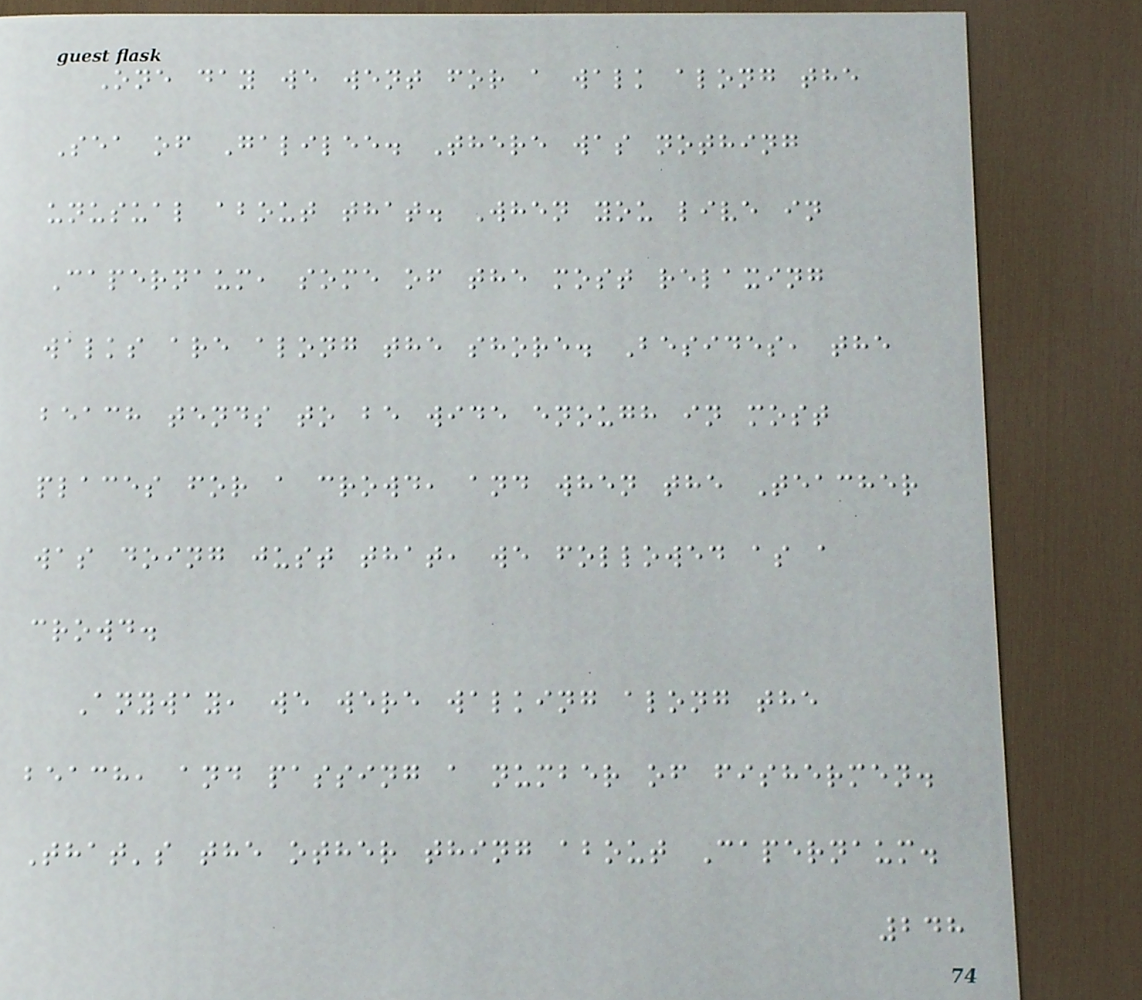One day we went for a walk along the
Sea of Galilee. There was nothing
unusual about that. When you live in
Capernaum, some of the most relaxing
walks are along the shore. Besides, the
beach tends to be wide enough in most
places for a crowd, and when the Teacher
was doing just that, we followed as a
crowd.
Anyway, we were walking along the
beach, and passing a number of fishermen.
That's the other thing about Capernaum.
248
